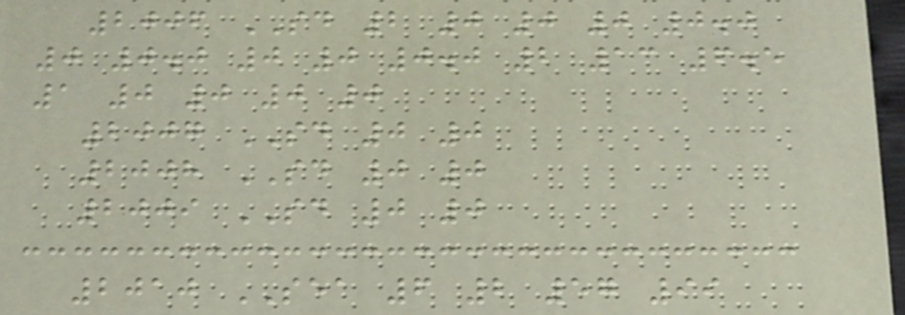2006 SD 2 0 0 0 0.0
0 0.0 0 0 0.0 2 13 6.5
1 0 0 0 0
2007 SD 0 0
2008 SD 0 0
2009 SD 0 0
2010 SEA 6 2 57 99
